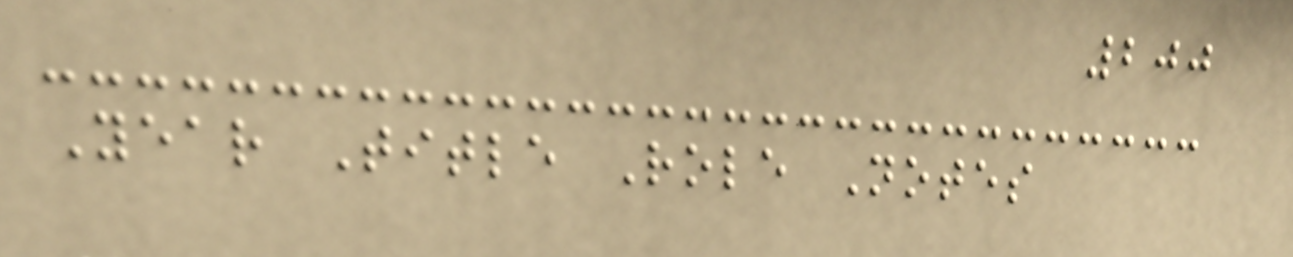200
Year Title Role Notes
